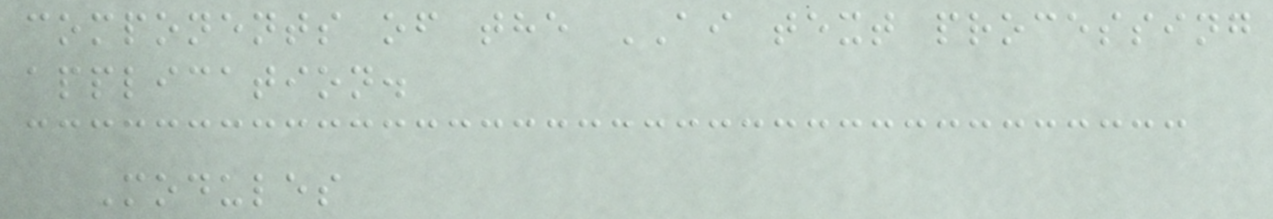components of the AI text processing
application.
Modules
